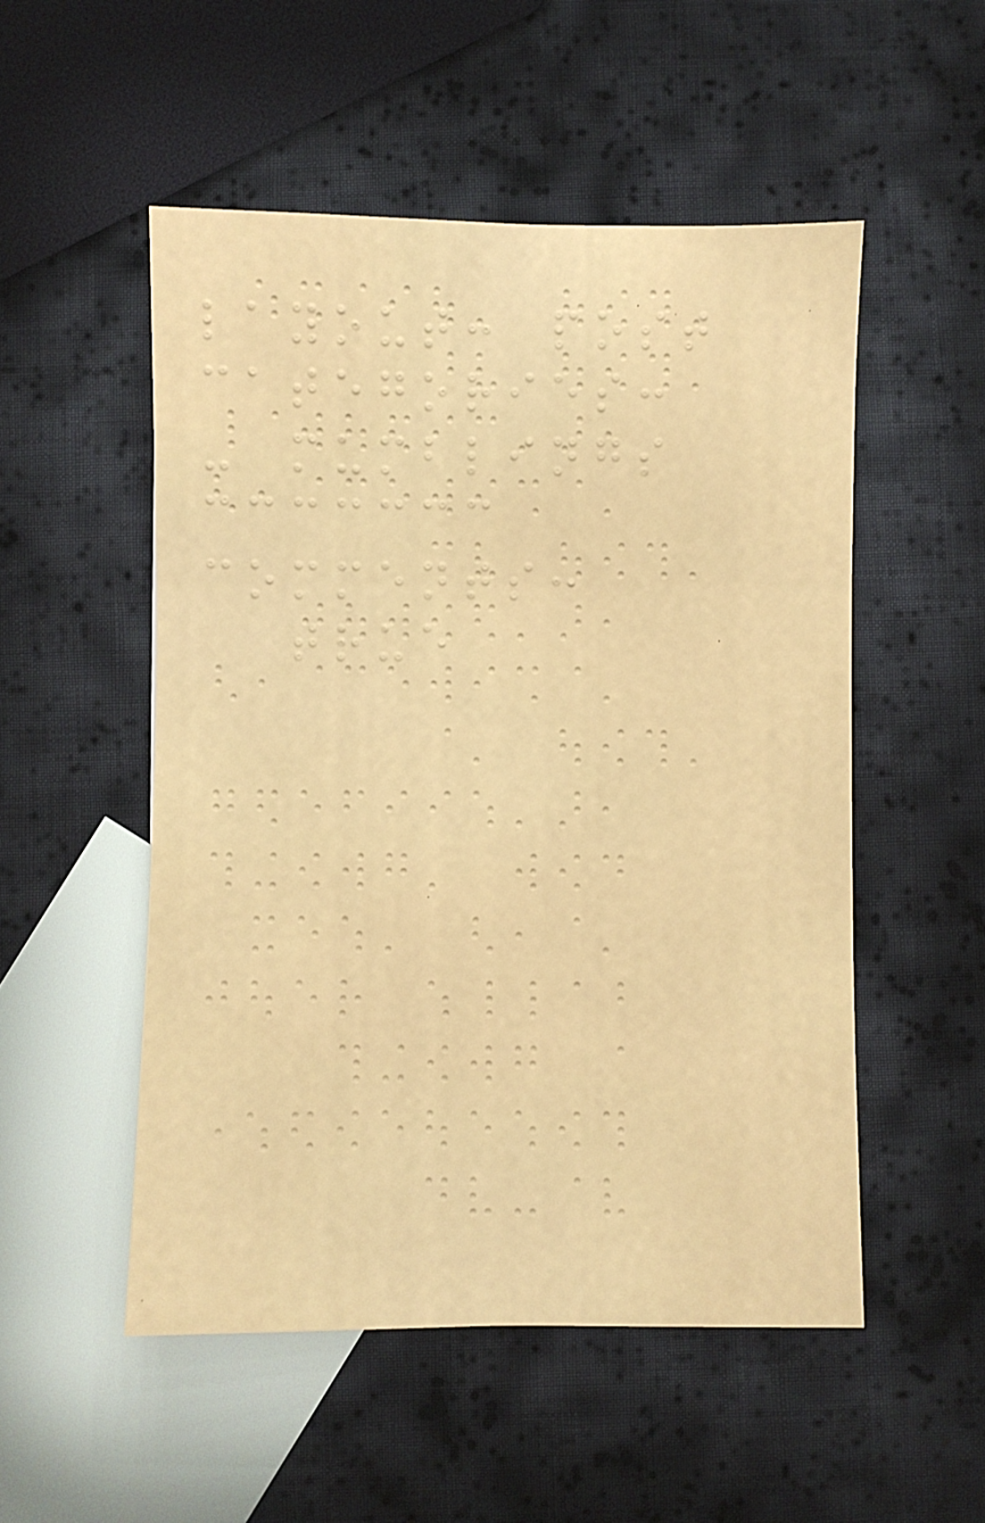layout: post
categories:
- mumblings
comments:
true
